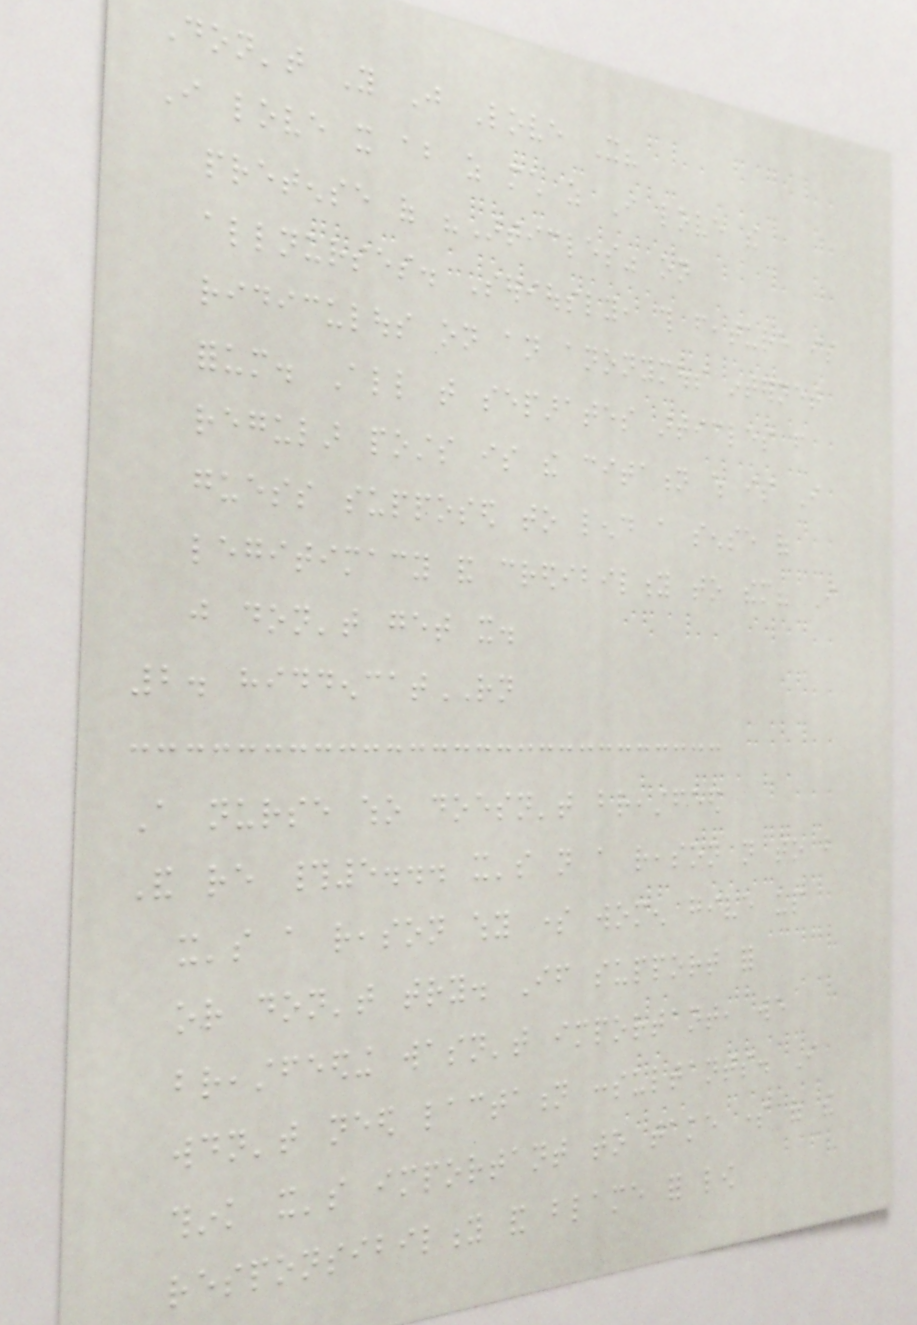Don't You Just Love It?
I love it about as much as I love the
pretense of "Articles" on
allnurses. Seriously, this feature is
ridiculous on an anonymous internet
forum. All that separates articles from
regular posts is the citation which is I
guess supposed to lend a sense of
legitimacy and credibility to them? I
just don't get it.
2. hiddencatRN
A nurse who doesn't breastfeed
And re #5... it's not a reason not to but
it's a reason why some women give up
or don't try. If support for
breastfeeding wasn't important, we
wouldn't need lactation consultants. I
think it's important to take some of the
responsibility and blame for low
